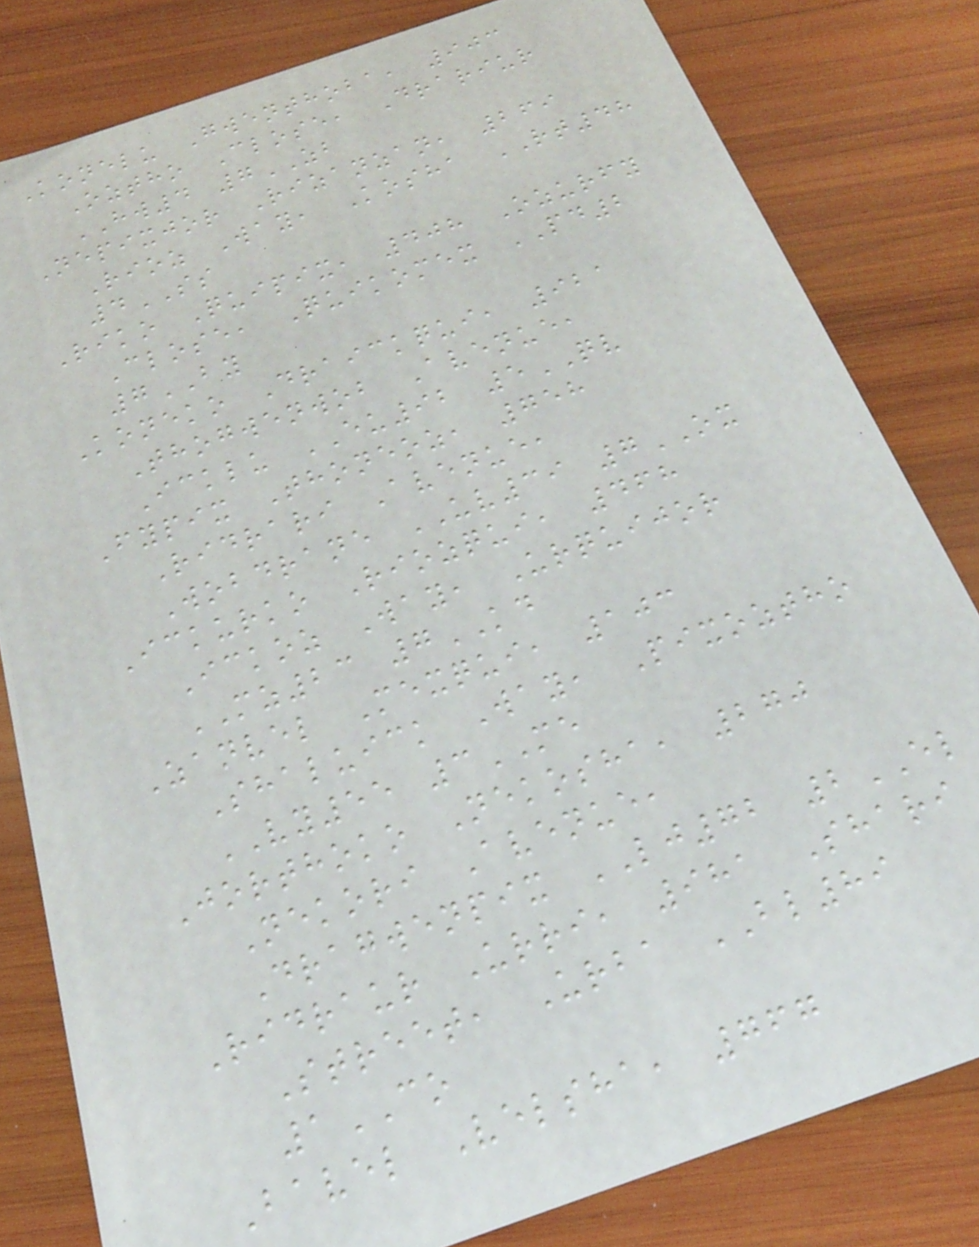Konelu Gwenthoba, 903
Oztho Close, Drariur
HW4 7ZB
Nepixjor Rizanzan, 269
Rioz Way, Kosha RT48
4SS
Riko Quipix, 408 Ozurfy
Close, Quikomex PD2
7BY
Koneko Draickqui, 921
Thogwenwob Avenue,
Icklu EU92 5QV
Fypix Thoneoz, 758
Ridrari Avenue,
Wobdrane UV39 7OX
Ickurko Riozqui, 468
Ickoz Way, Urquijor
MZ23 7KD
Zanvel Mexqui, 103
Shaluick Way, Pixoztho
VY55 3ME
Jorthoko Nekosha, 270
Nekori Avenue,
Dragwenpix LJ72 2EL
Ridraur Urri, 981 Shari
Street, Urba BL89
1CO
Bavel Velsha, 767
